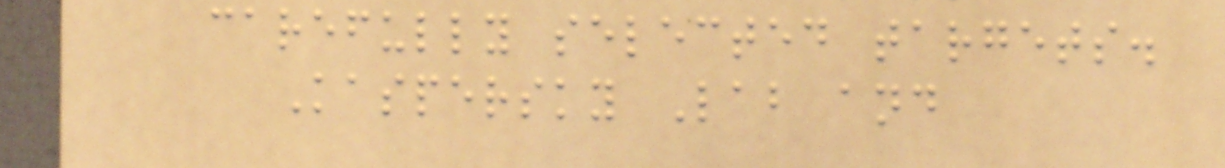carefully selected targets.
Kaspersky Lab and
